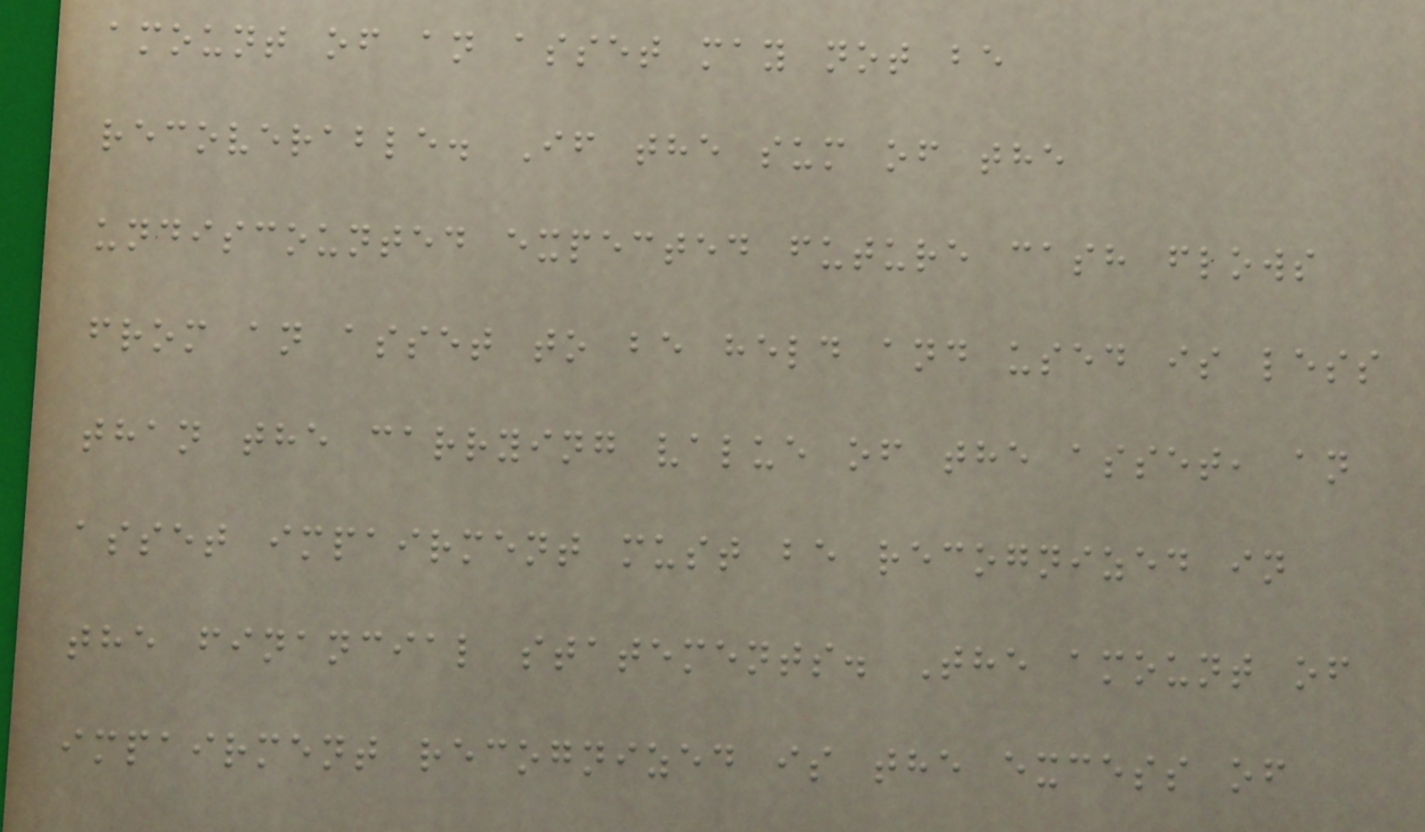amount of an asset may not be
recoverable. If the sum of the
undiscounted expected future cash flows
from an asset to be held and used is less
than the carrying value of the asset, an
asset impairment must be recognized in
the financial statements. The amount of
impairment recognized is the excess of
